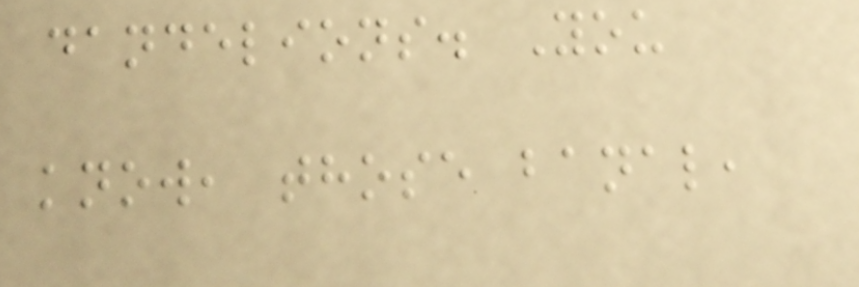dandelions. You
know, those banal,
